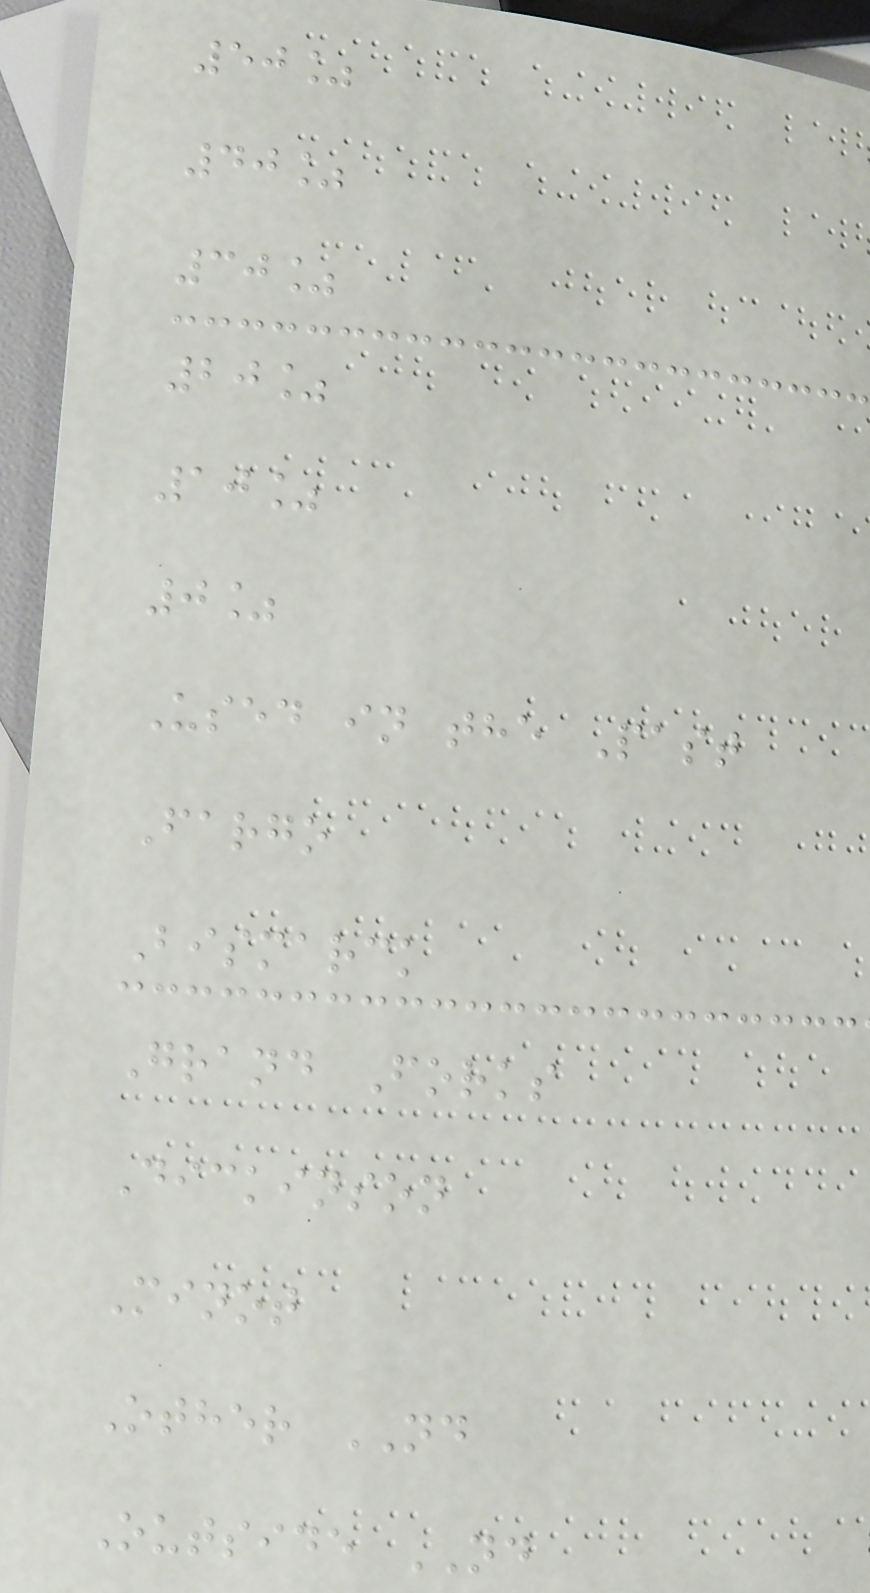50%
40%
30%
20%
10%
0%
Used in the Past
Fargo
Bismarck
Grand Forks
Dickinson
Minot
Other ND
Outside ND
